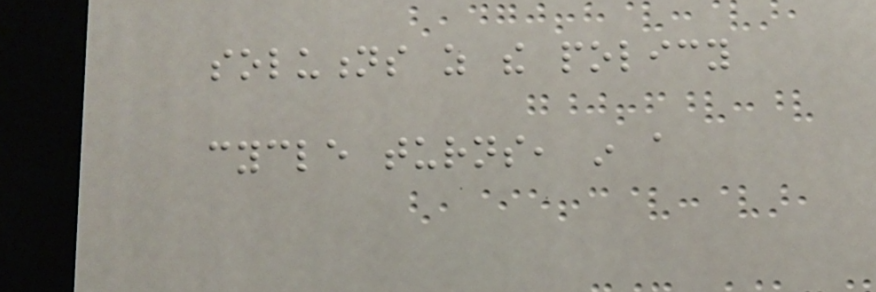solutions as the policy
cycle turns, in a
